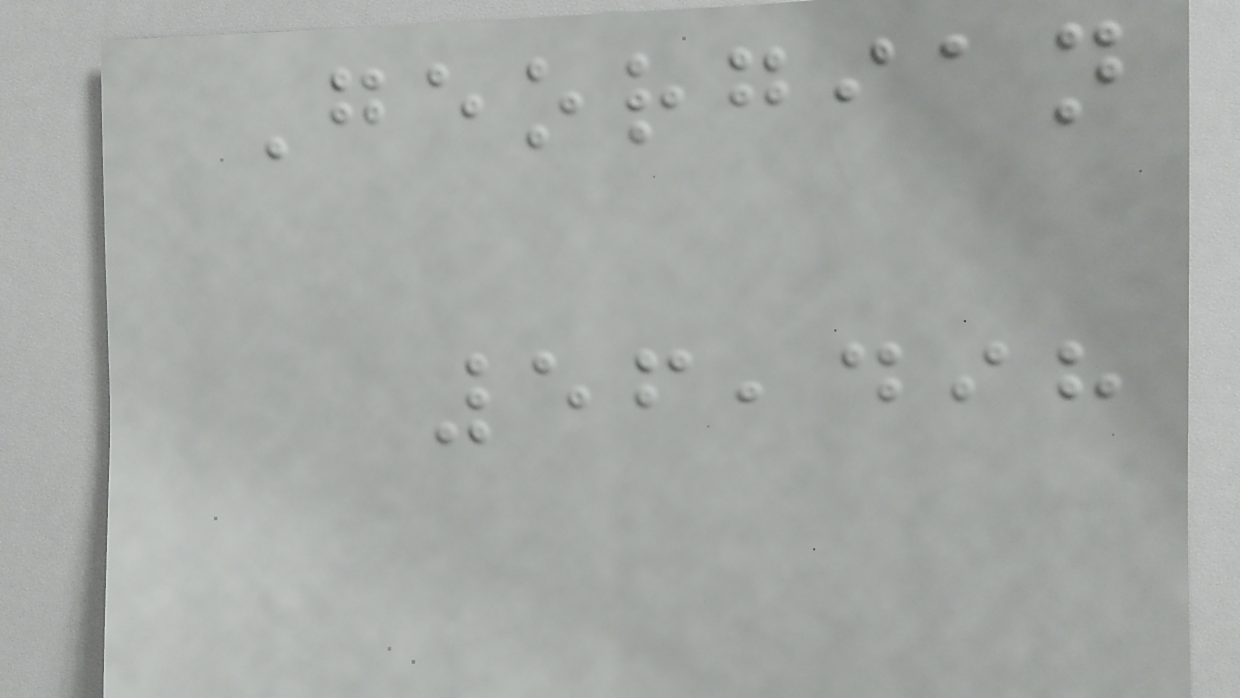Georgian
56,498
